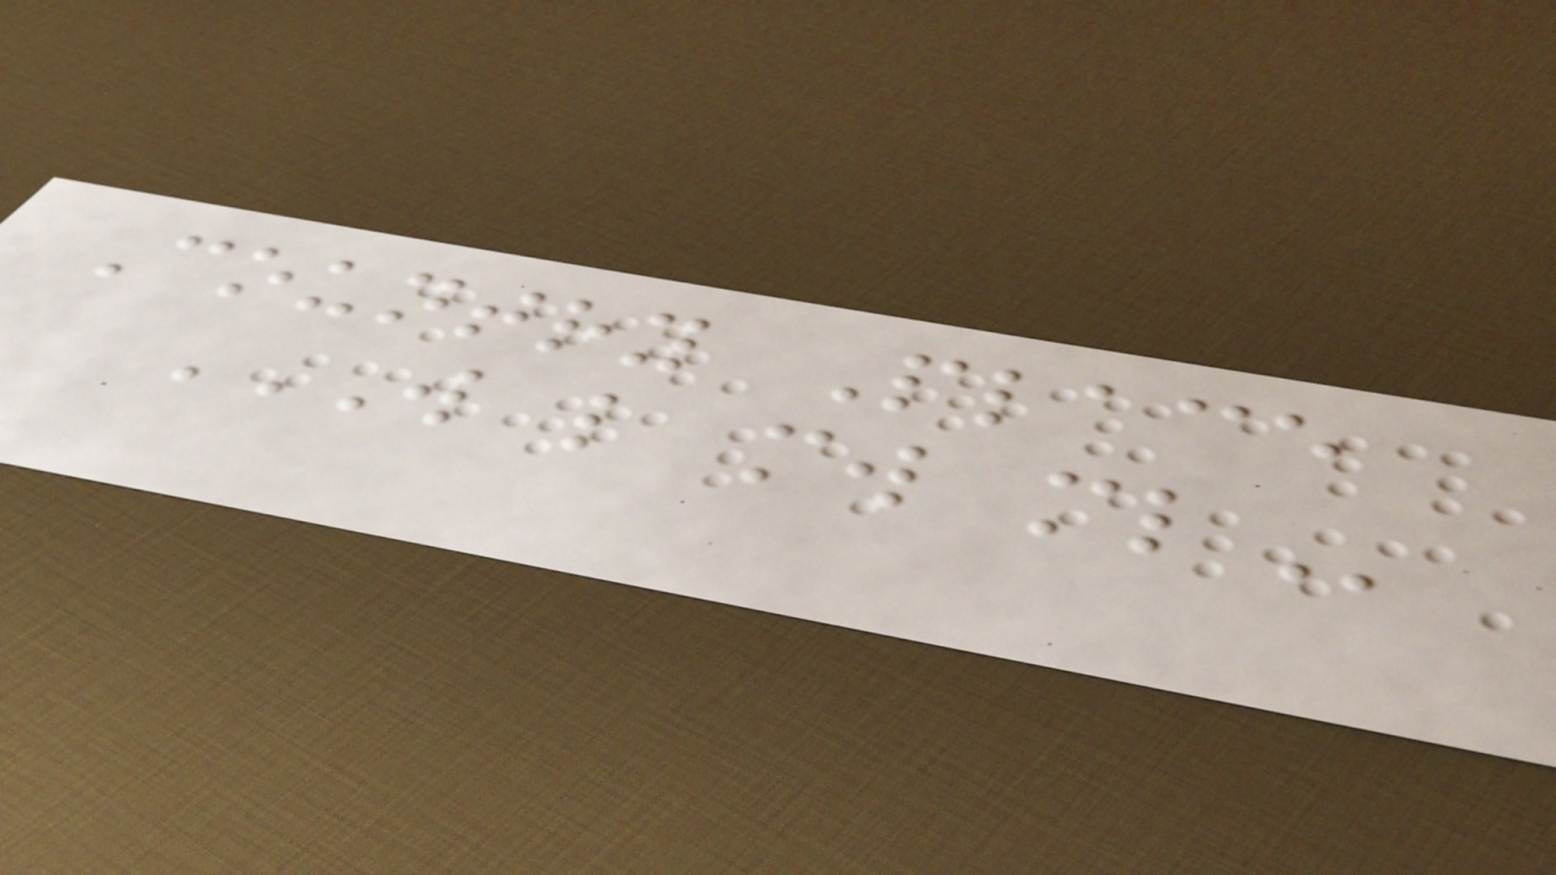Country Place
W L MW ML
